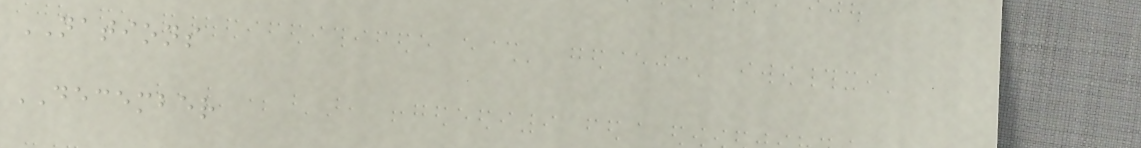NATIONS
DECEMBER
